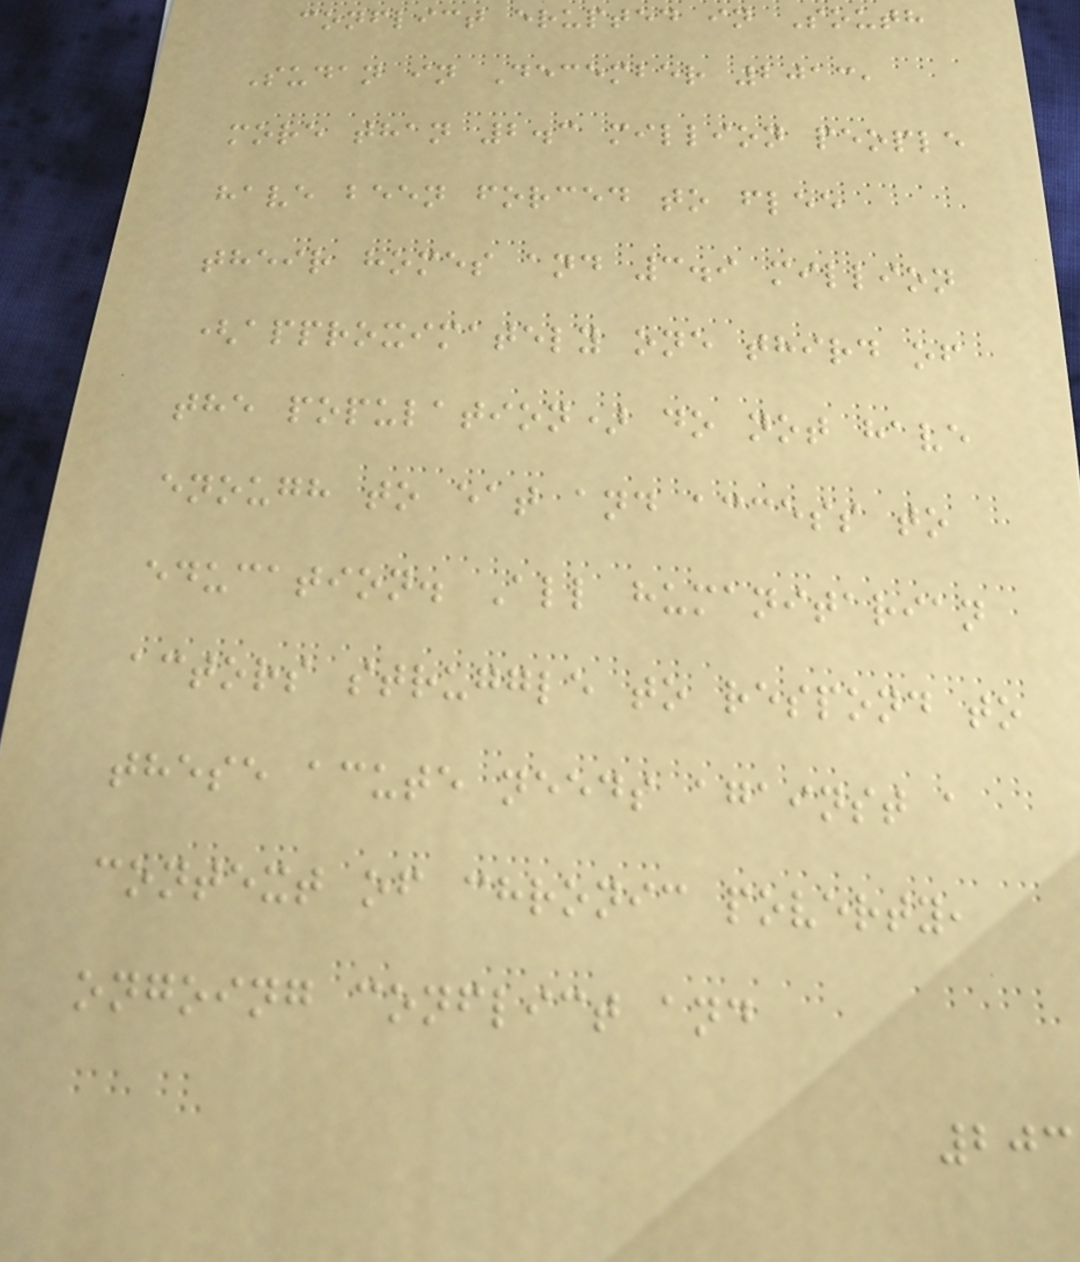conflict erupted in South
Sudan in December 2013,
more than 2.3 million people
have been forced to flee
their homes and 3.9 million
(approximately one third of
the population) do not have
enough to eat and access to
education. All humanitarian
actors struggle to respond to
these acute needs against a
context of chronic poverty,
ongoing conflict and
203
